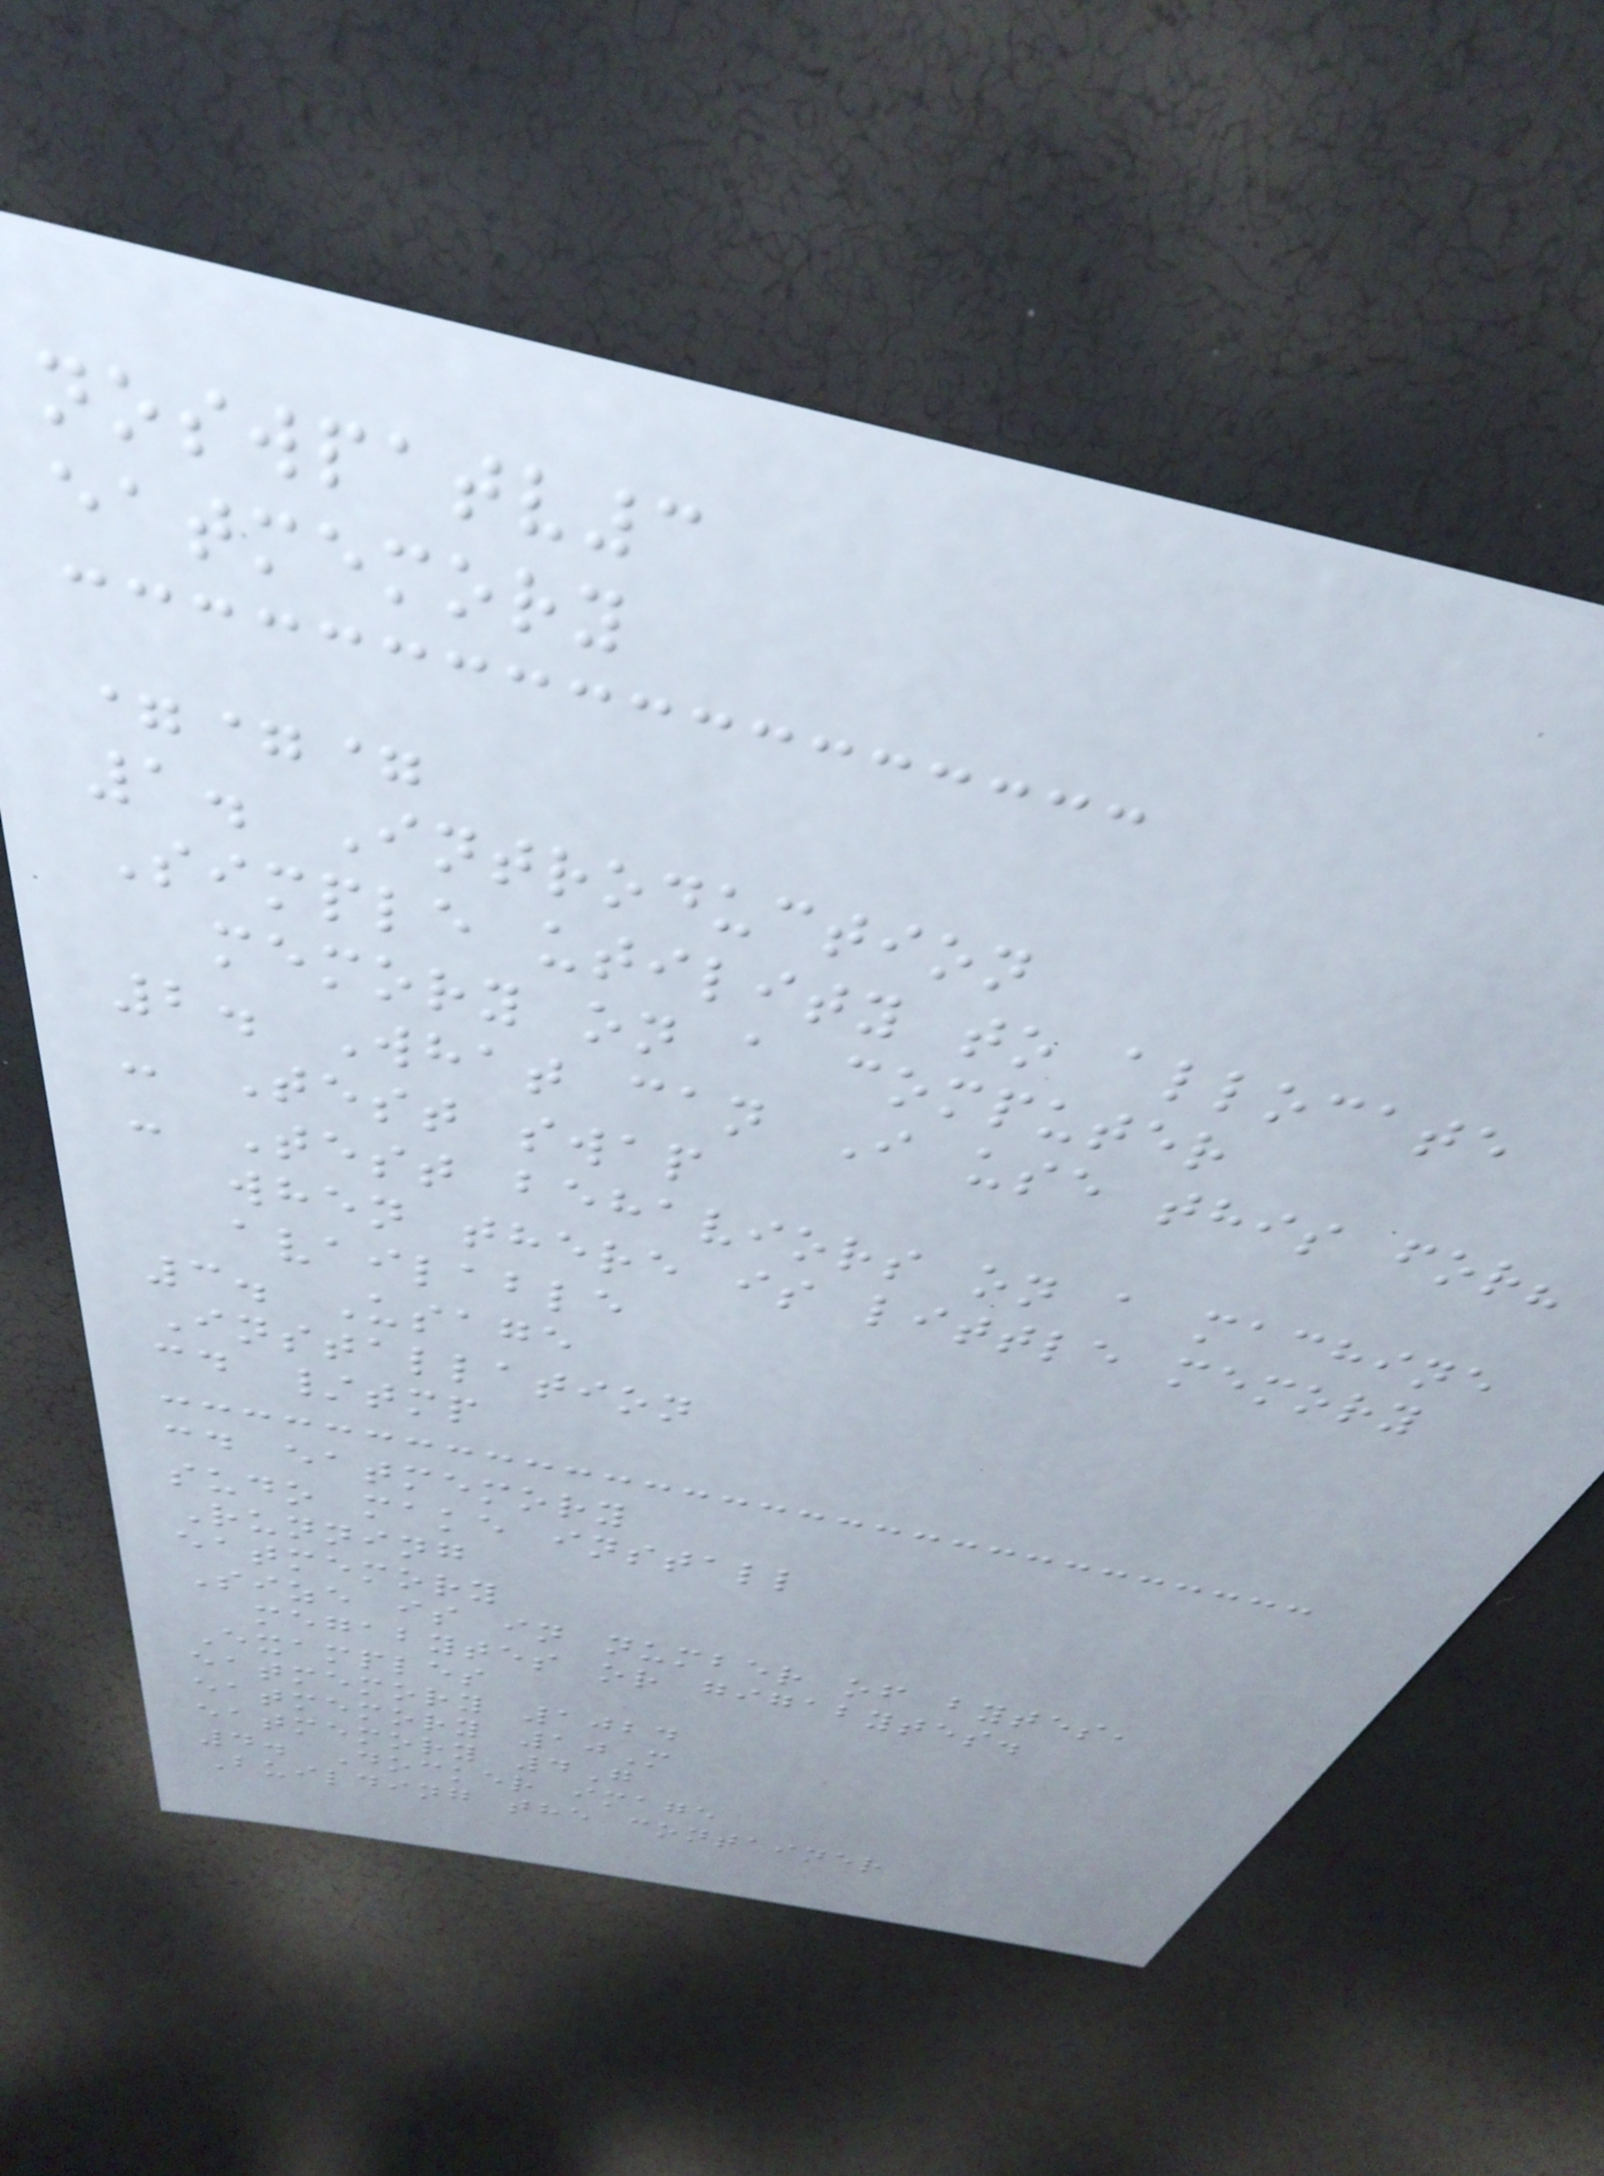noswpatv3
eatmemory
===
1. Introduction
Simple utility to allocate
memory on a computer
2. What can I use this for?
- Test swap
- Test behaviors on a machine
when there is little memory
available
3. Usage
Installation
cd /tmp
cd eatmemory
sudo make install
Running
eatmemory
Size is in number of bytes,
megabytes or gigabytes.
Examples
eatmemory 1024
eatmemory 10M
eatmemory 4G
4. Docker image
Building the container
